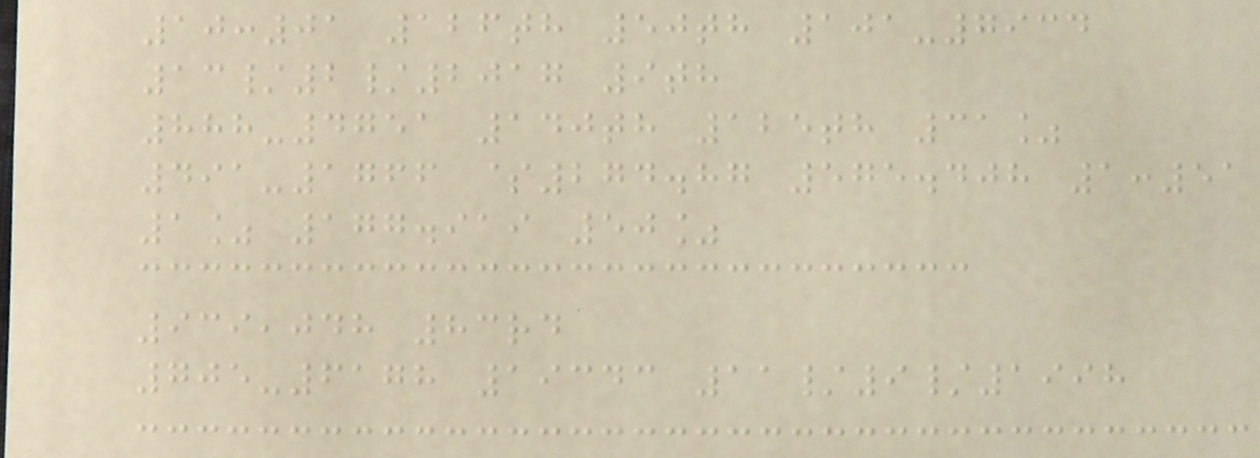10:01 126th 50th 101-7934
13/2/2017 9th
888-4751 140th 125th 31%
491-1766 $274.87 575.408 1:51
1% 177.919 50%
939,048 83rd
705-6178 19343 11/9/1998
